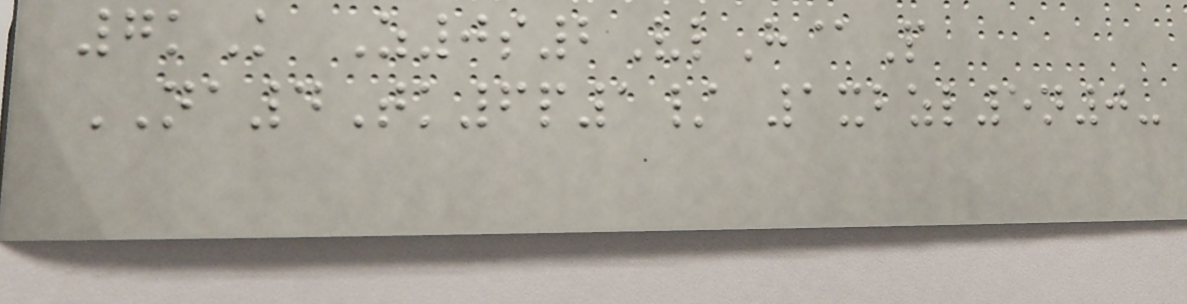7kK Z0s2VlH@P
NA4Tk6p1/ 1xbzl5n0-
